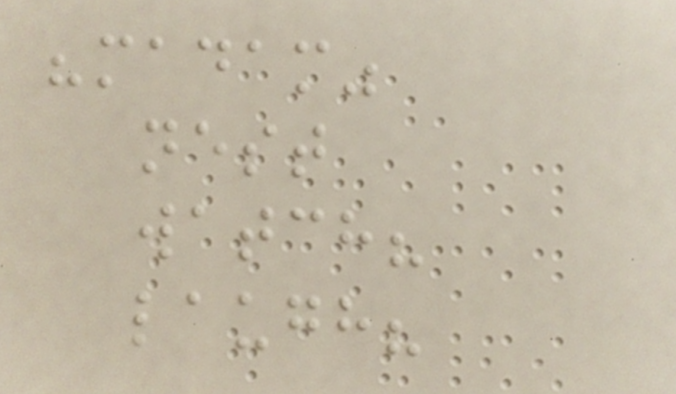"madam"
nest
watch?
laugh?
